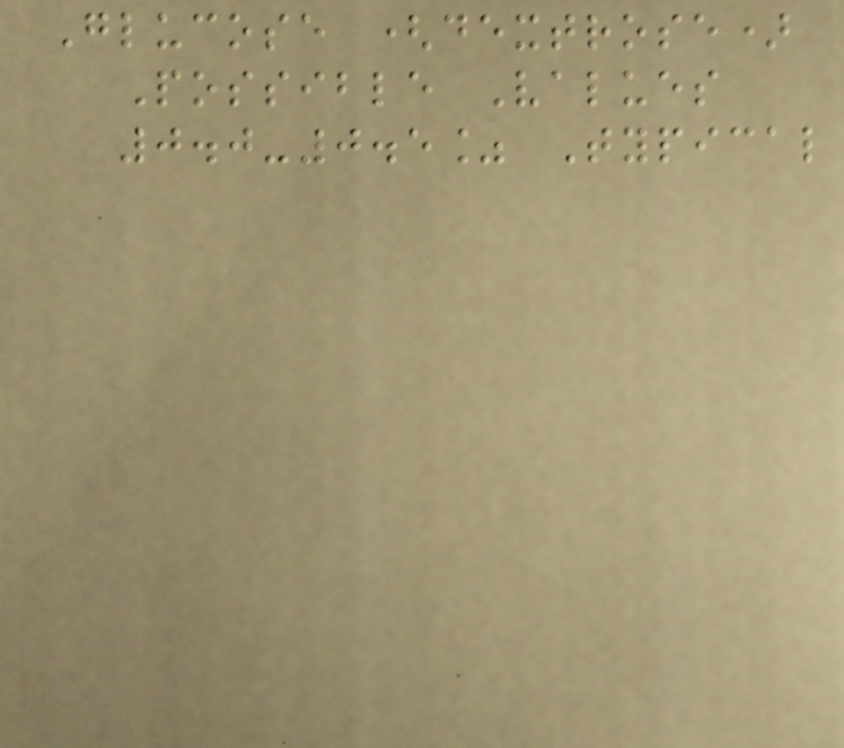Glucose (dextrose)
Possible Values
0.0-0.5% Typical
